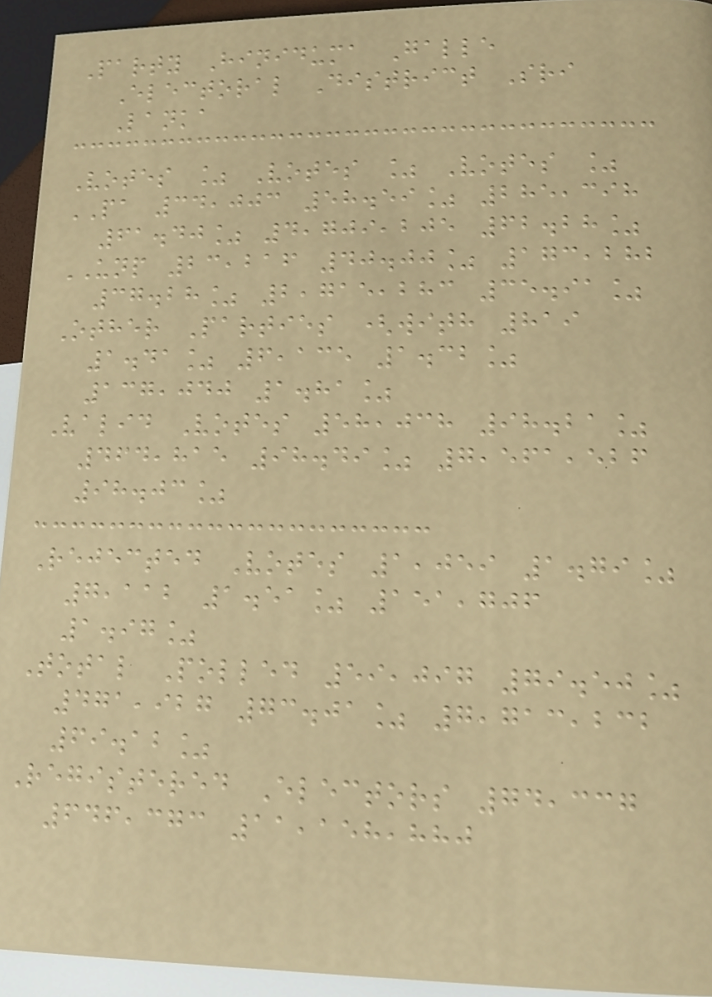Party Hiniduma Galle
Electoral District Sri
Lanka
Votes % Votes % Votes %
PA 34,003 58.59% 285,398
61.40% 4,709,205 62.28%
UNP 23,216 40.00% 173,282
37.28% 2,715,283 35.91%
Other Parties (with 819
1.41% 6,135 1.32%
137,040 1.81%
Valid Votes 58,038 98.21%
464,815 98.49% 7,561,526
98.03%
Rejected Votes 1,059 1.79%
7,112 1.51% 151,706
1.97%
Total Polled 59,097 79.50%
471,927 73.01% 7,713,232
69.12%
Registered Electors 74,337
646,373 11,158,880
